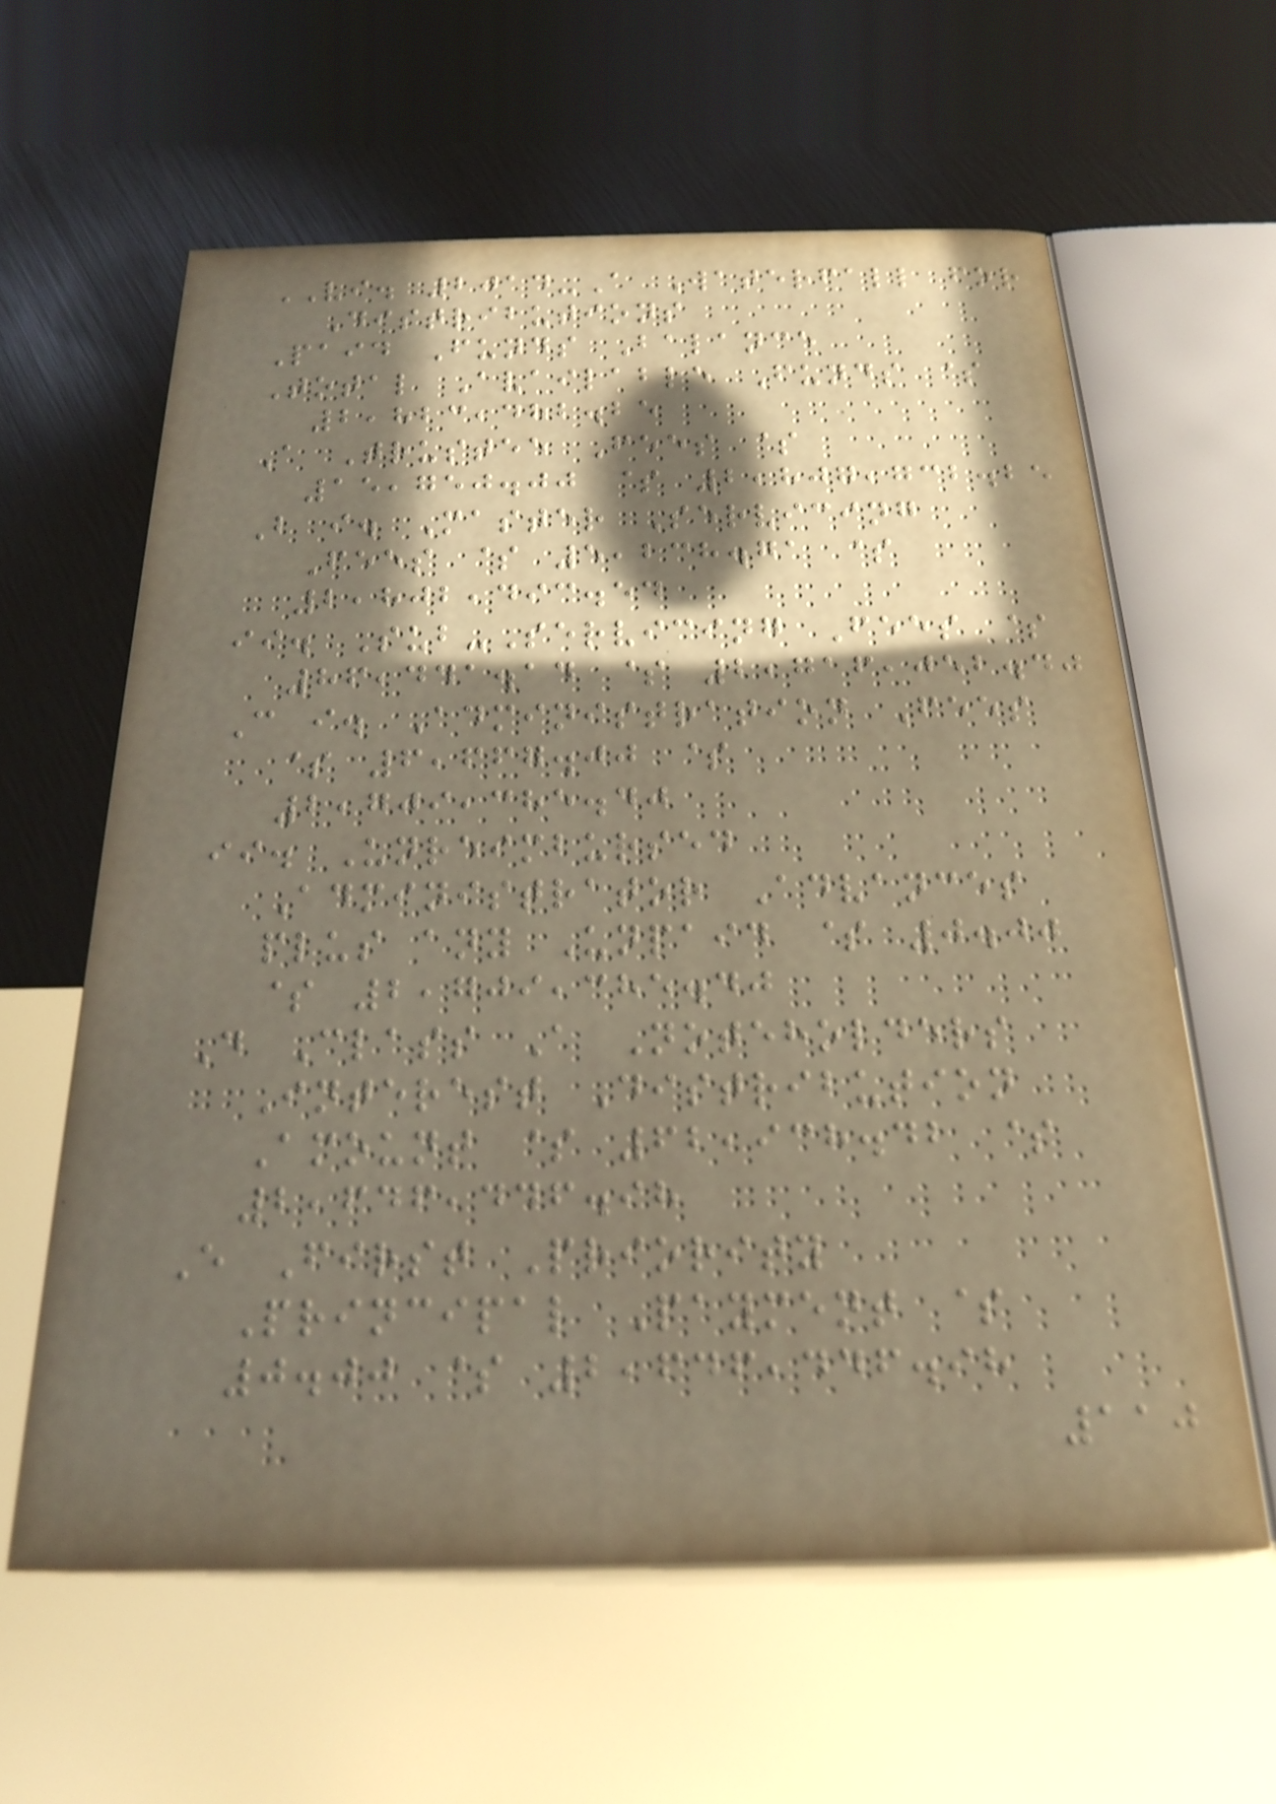VI. 2014-A Waterfall for
Distributions
Paid Funds Balance
Total Available Funds $
2,823,482.25
A Trustee Fees $
15,750.00 $ 2,807,732.25
B i. Master Servicing
Fees $ 5,238.71 $
2,802,493.54
ii. Sub-Servicing Fees $
86,441.14 $ 2,716,052.40
C i. Administration Fees
$ 6,667.00 $
2,709,385.40
ii. Unreimbursed
Administrator Advances
plus any Unpaid $ 0.00
$ 2,709,385.40
D Class A Noteholders
Interest Distribution
Amount $ 62,938.42 $
2,646,446.98
E First Priority
Principal Payment $
0.00 $ 2,646,446.98
110
